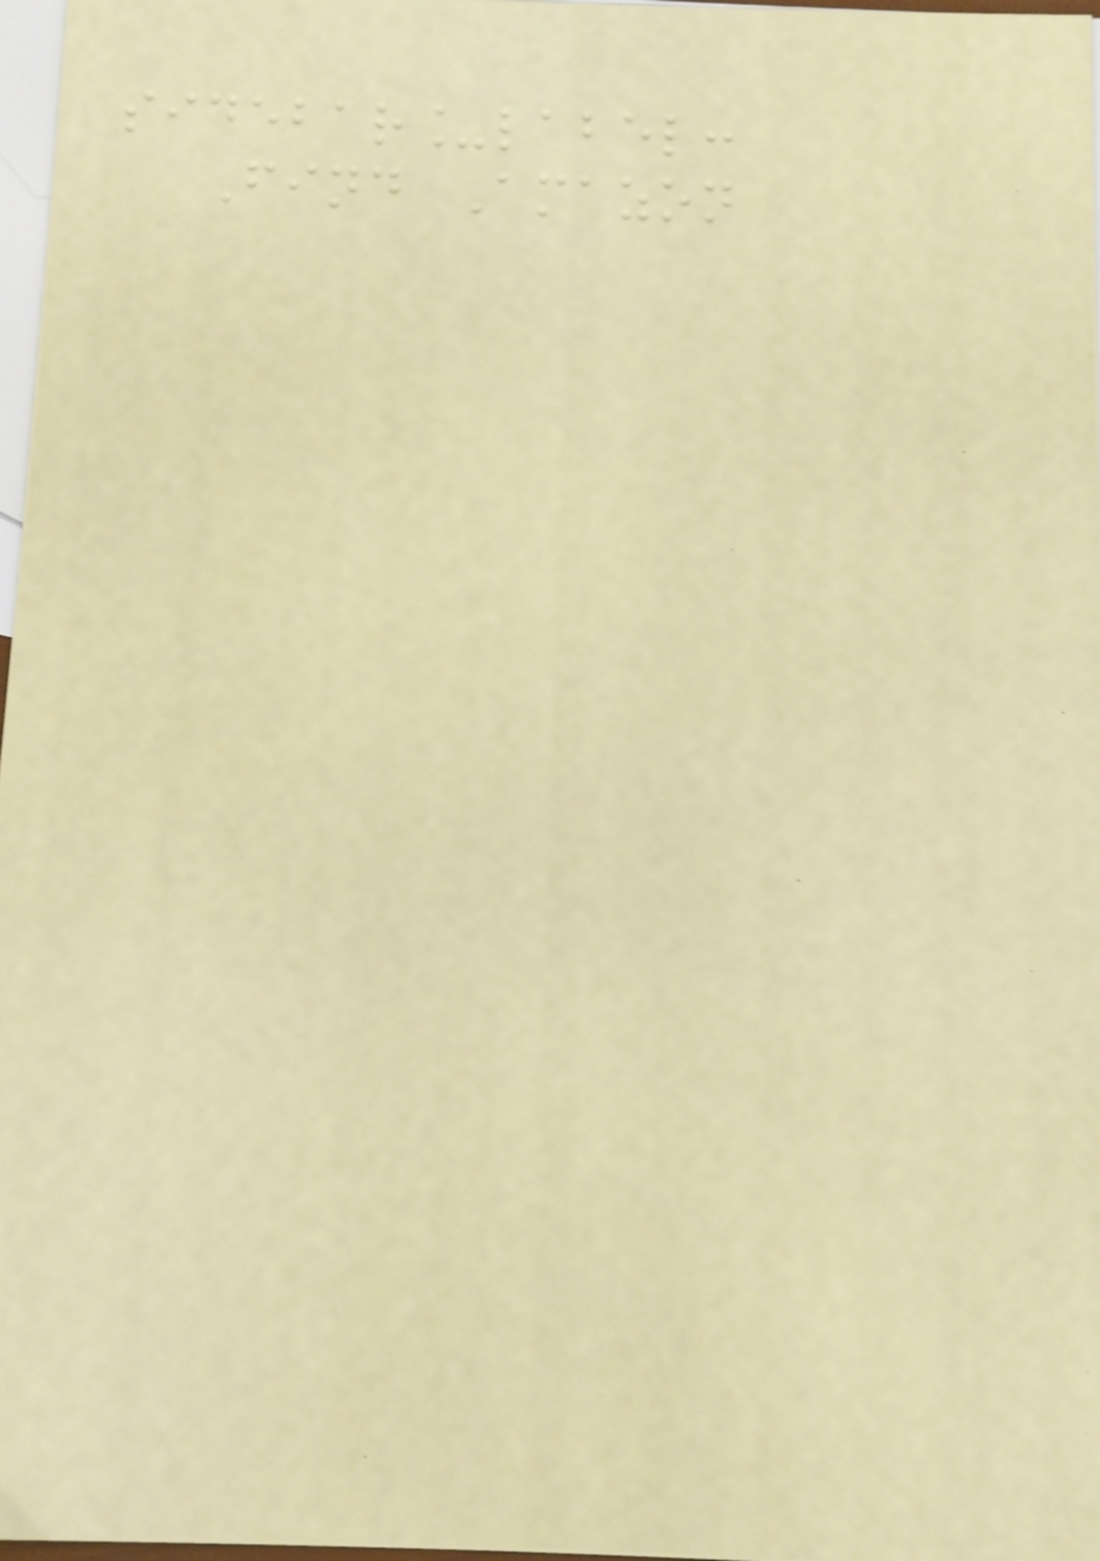sidebar_label:
Find Amazon
